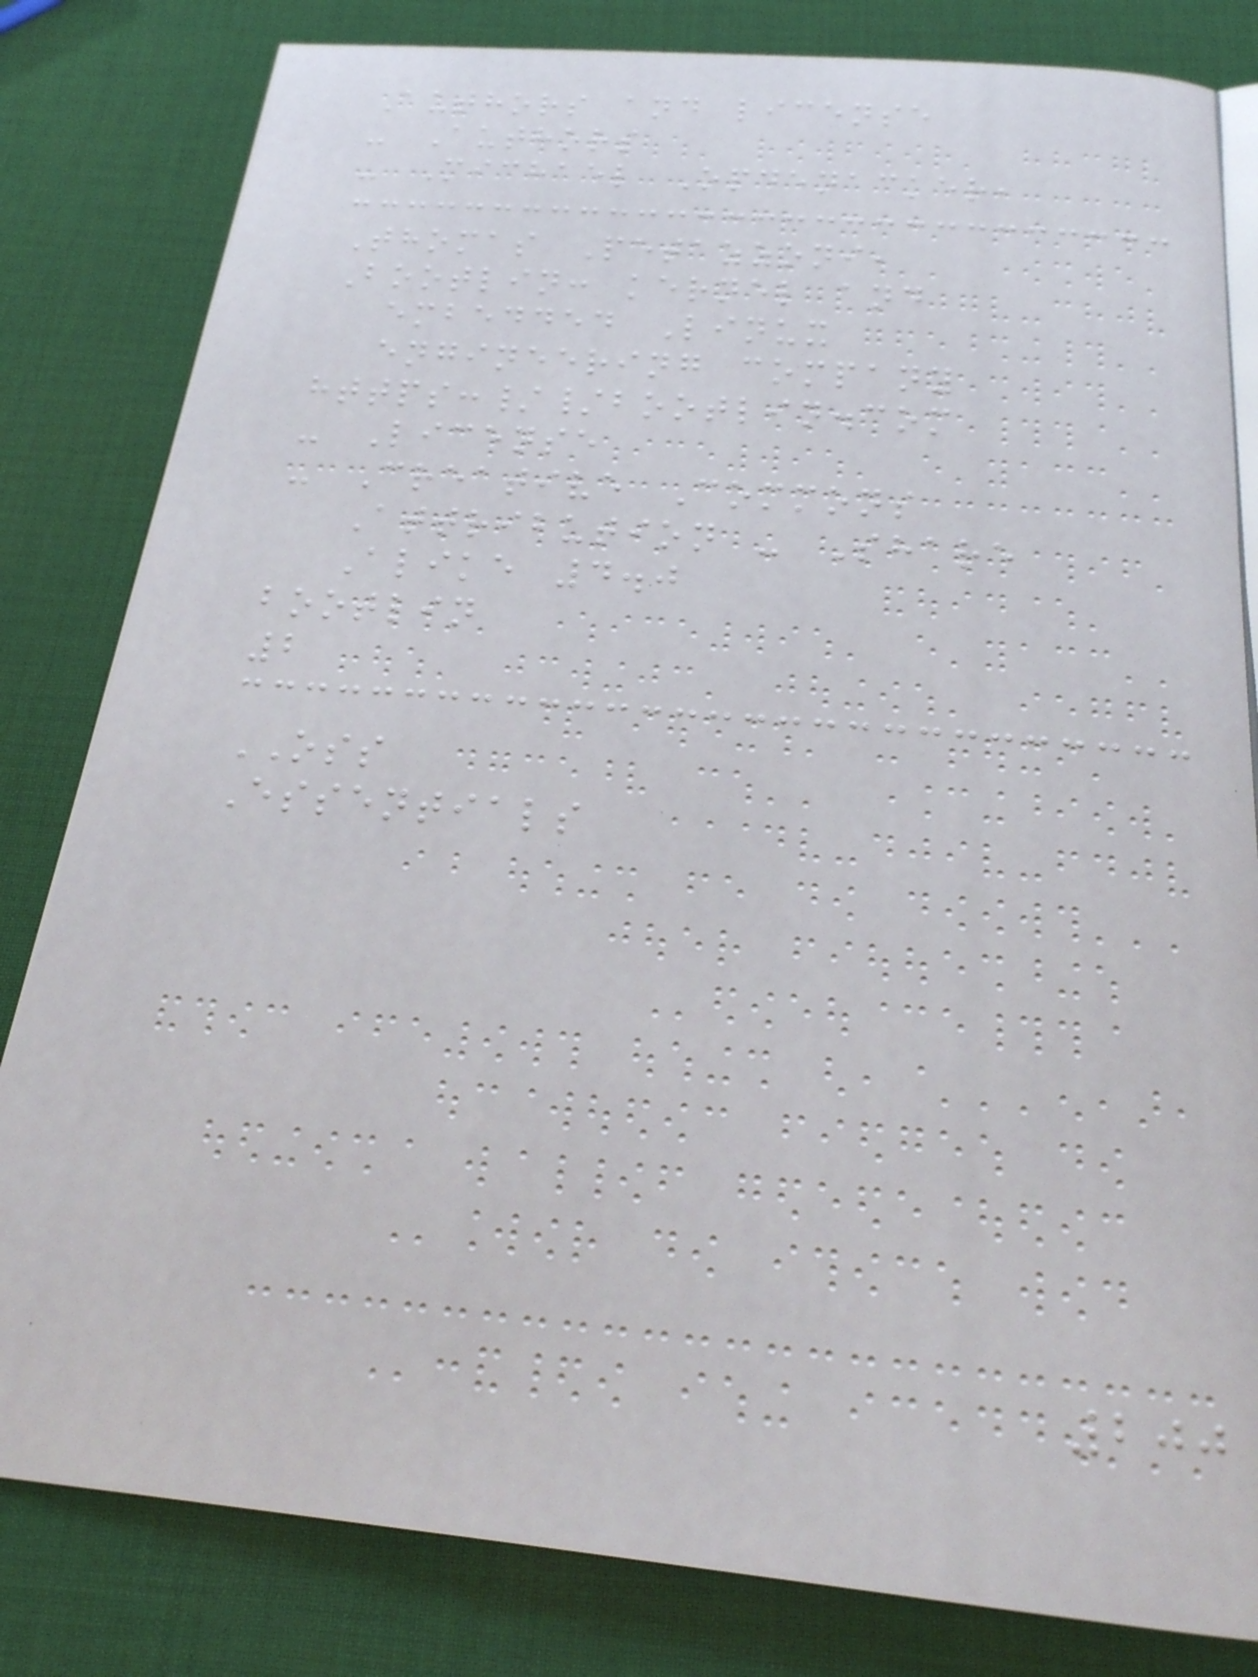Authors and license
- Authors
- Michael Opdenacker,
Thomas Petazzoni,
Bootlin: kernel and
embedded Linux
engineering company
https://bootlin.com
- License
- Creative Commons
Attribution - Share
Alike 4.0
bootlin
2
OSS
Essentials
200
